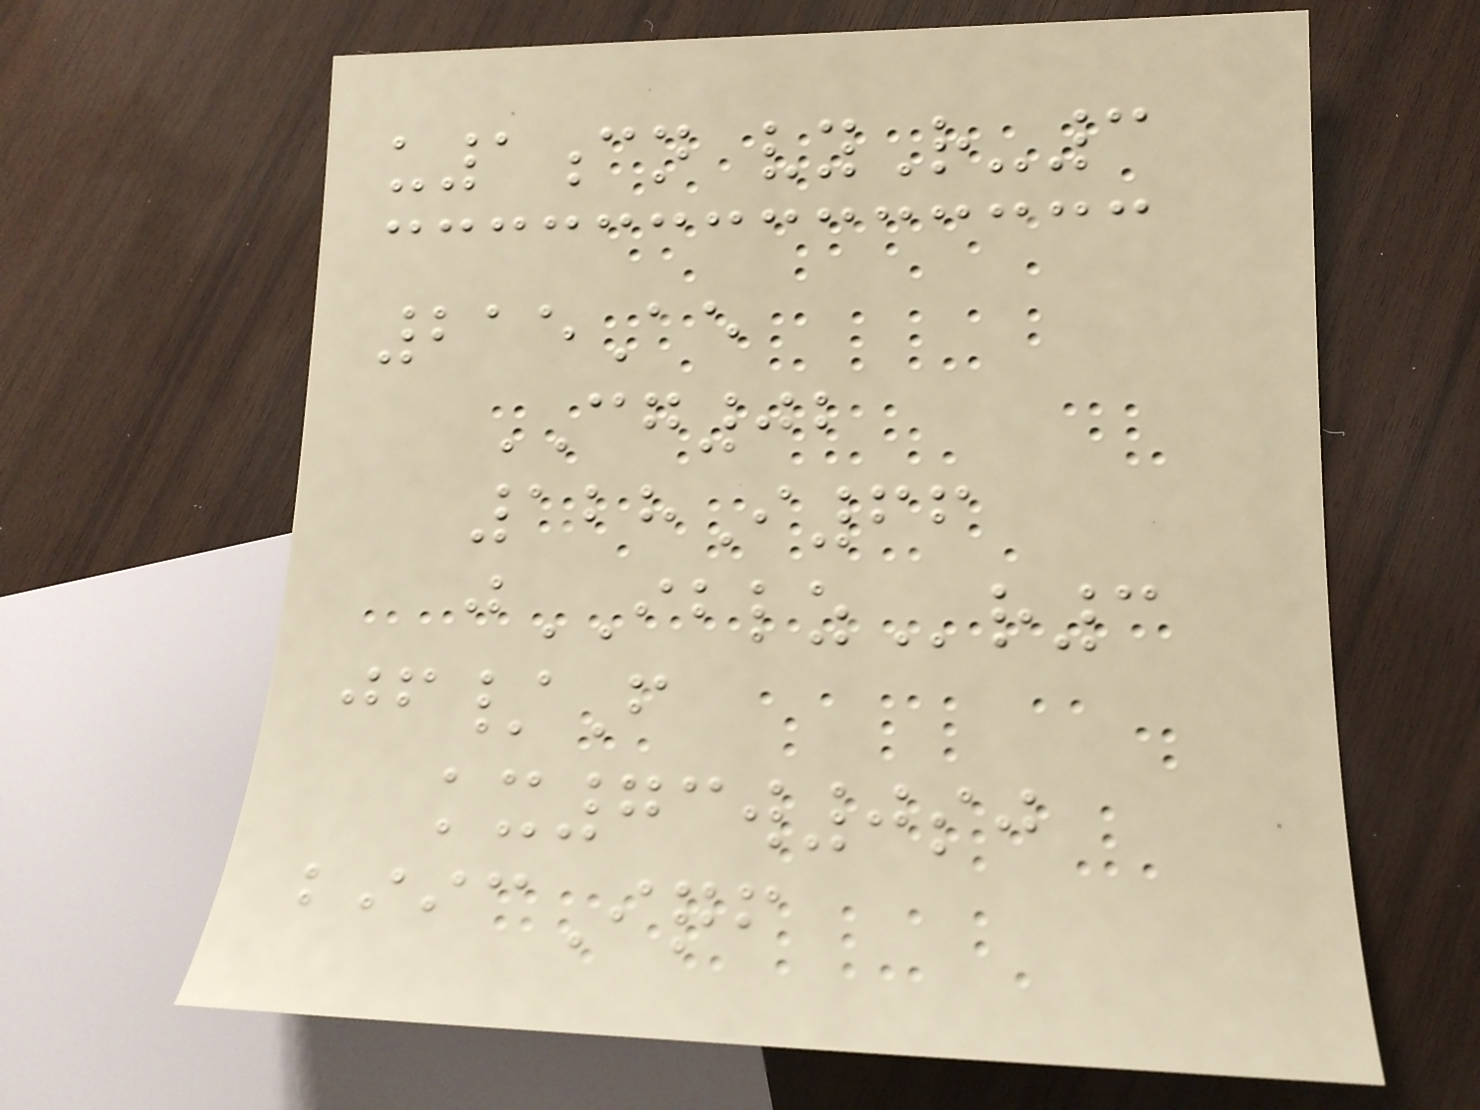u1cn vyR-3
215Ae
CG02
128I66
jIBLZr3
jf/F
kx73w0sj
biicIqf
